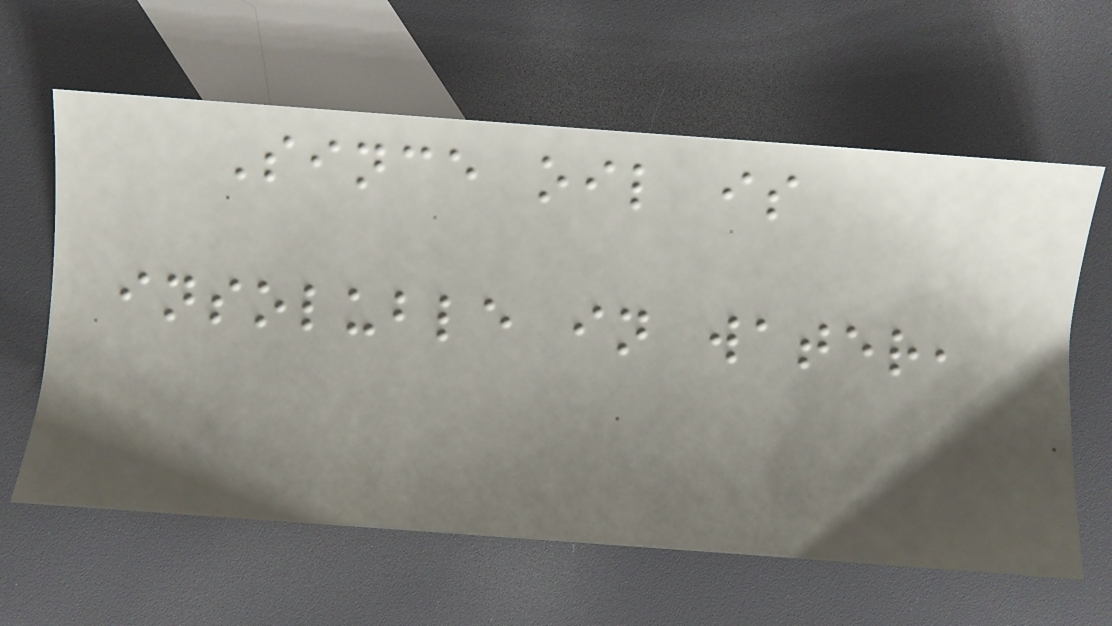Since oil is
insoluble in water,
